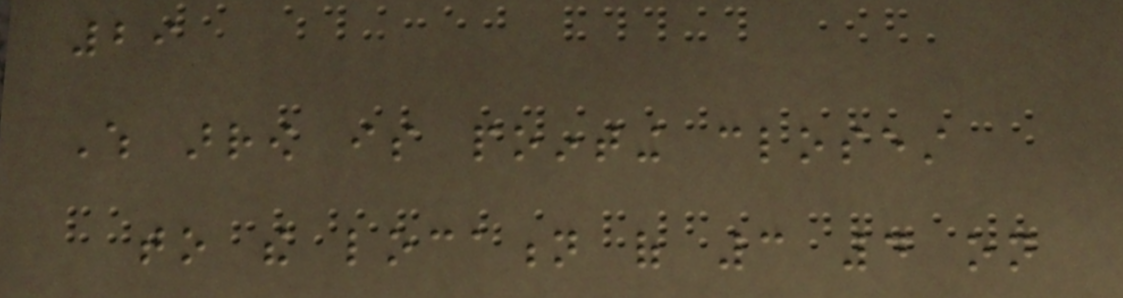29
Which arrow is pointing closest
to the location of 3 4 on
